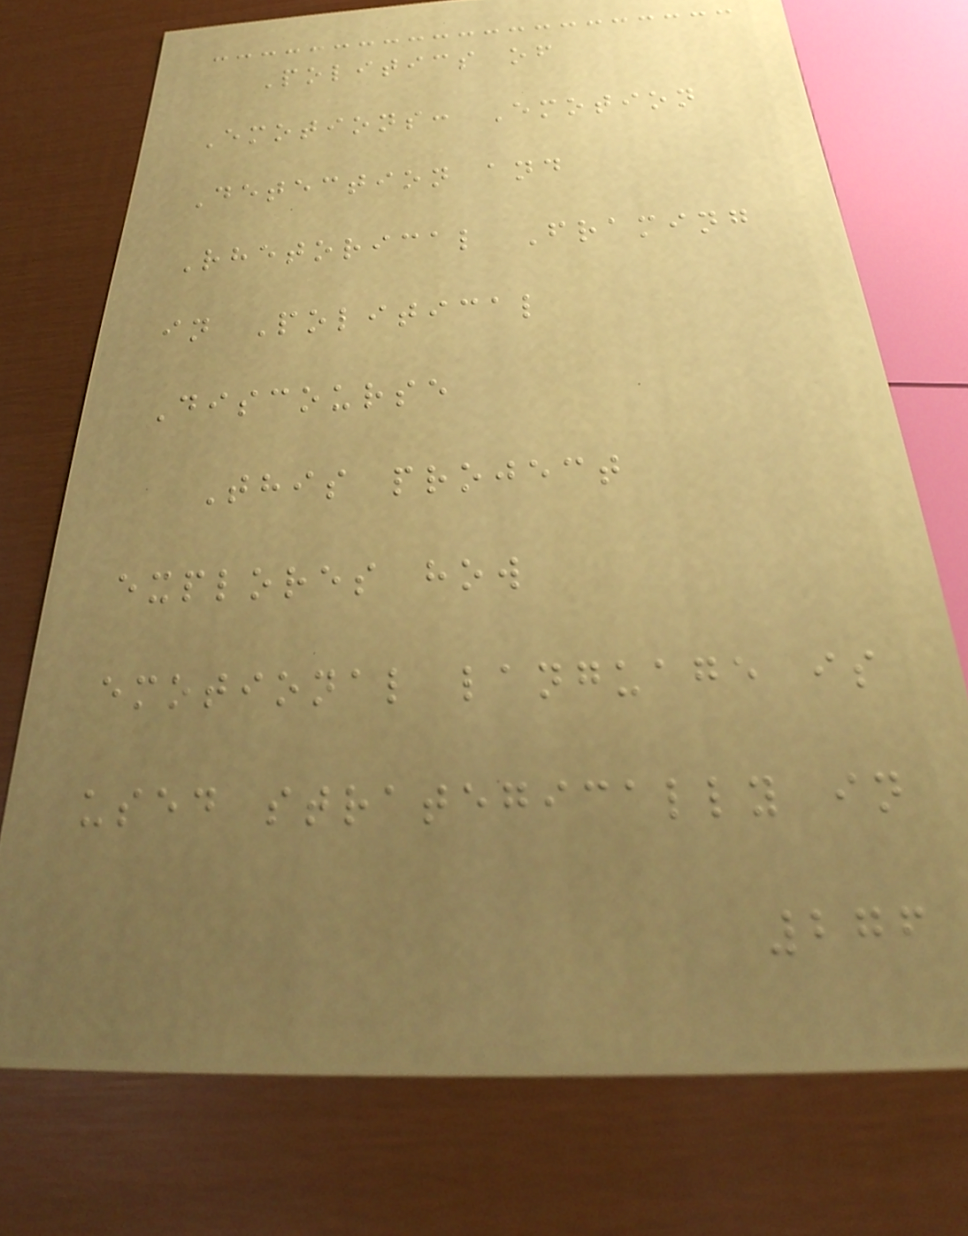Politics of
Emotions: Emotion
Detection and
Rhetorical Framing
in Political
Discourse
This project
explores how
emotional language is
used strategically in
276
